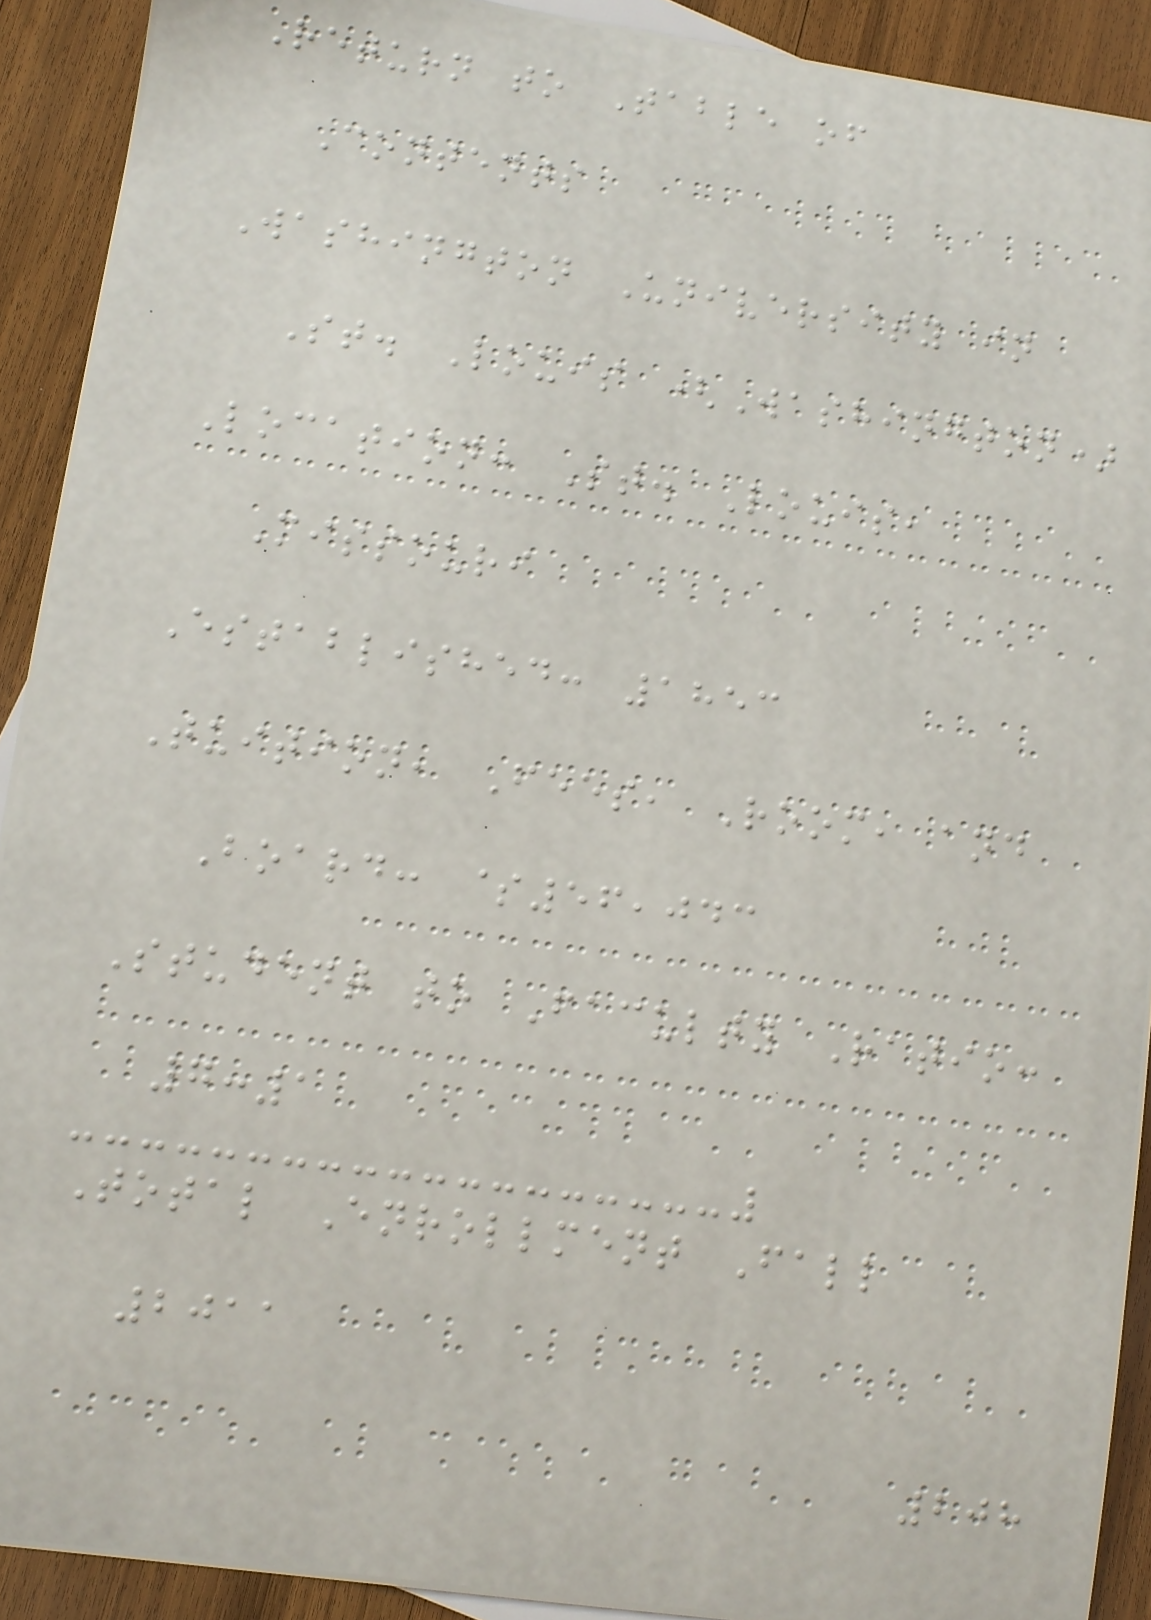Return to Table of
Contents
Washington University in
St. Louis (Washington)
Location: St. Louis,
Missouri
Established: 1853
Tuition, Fees, Room, and
Board: $56,043
Student to Faculty Ratio:
7:1
Total Enrollment Fall
2011
208
